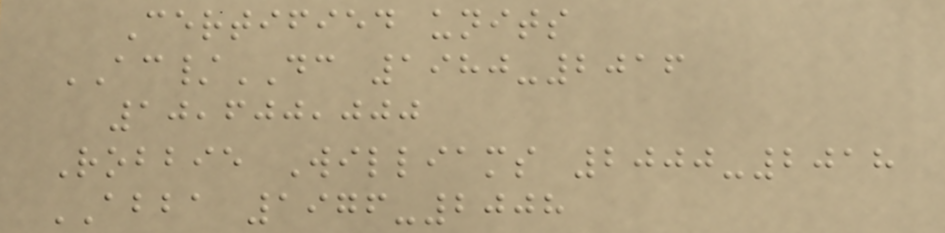Certified units
AC/DC 1980-2016
10,600,000
Robbie Williams 2000-2018
ABBA 1976-2008
